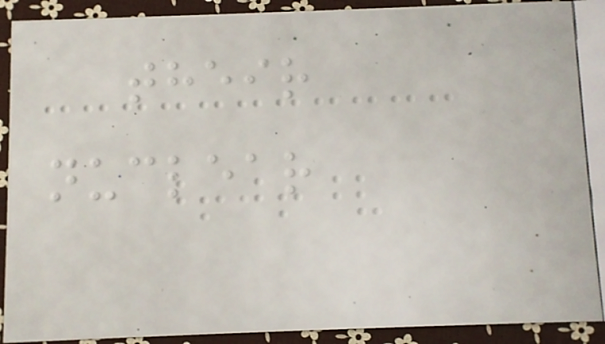their
nuclear
